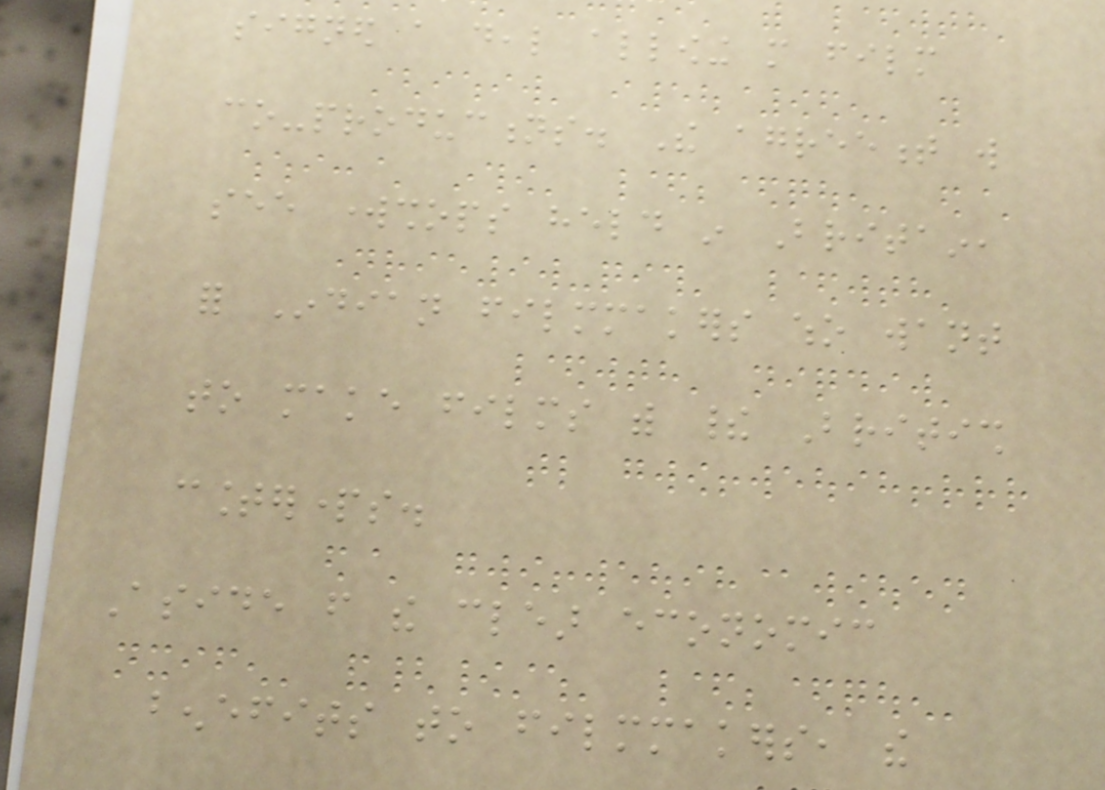signed a deal allowing more film
co-productions. The agreement will
see workshops held in Britain,
for Indian filmmakers who want
to make films with their British
counterparts.
Aside from the clear economic
benefits to filmmakers, the
